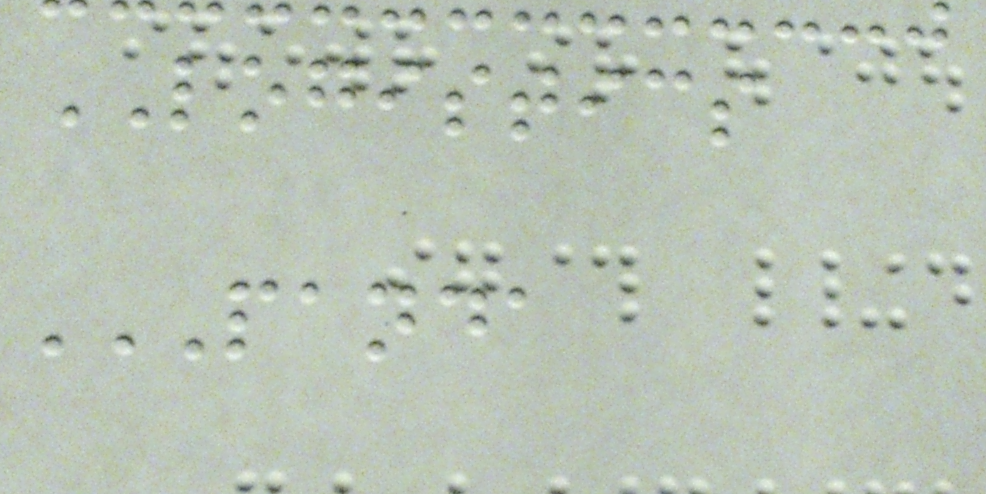LOGISTICS
PANDA
